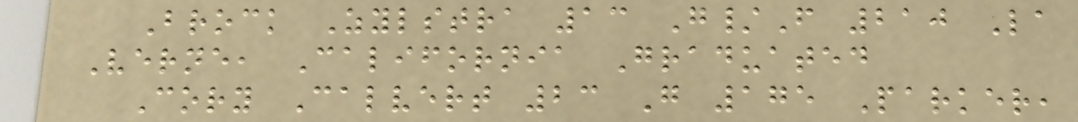Brock Zylstra 13 G/F 210 La
Verne, California Graduated
Cory Calvert 23 G 175 Parker,
